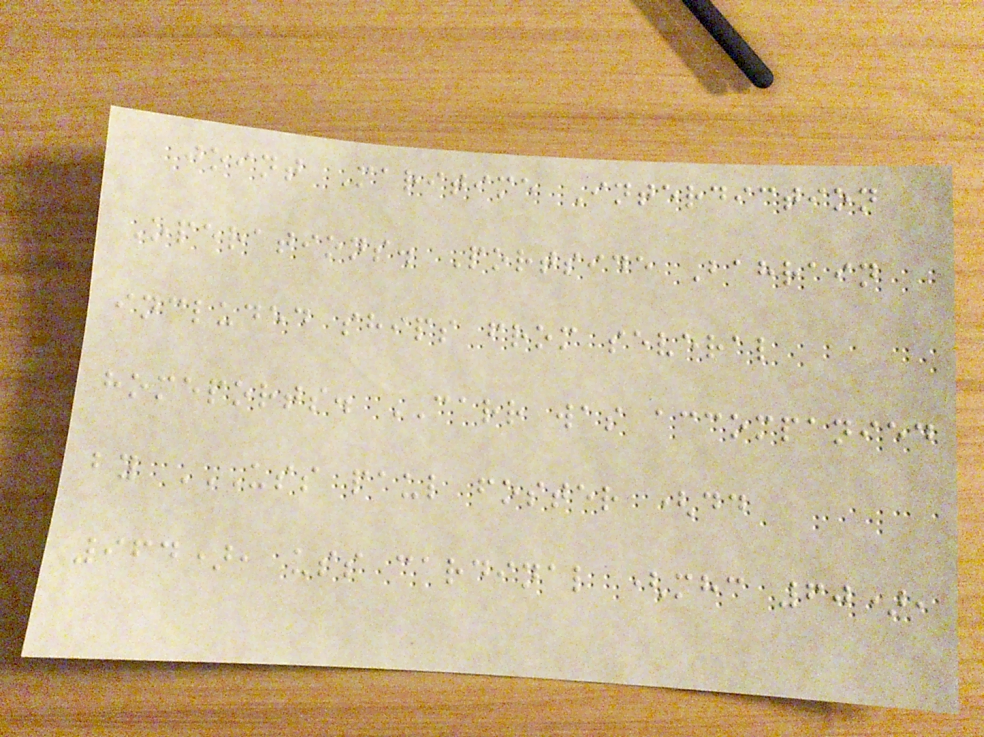joint Maritime Interdiction
Operations. Portside Bahrain
included ships from several
homeports. CARR was accompanied
by USS PAUL FOSTER (DD
964), USS CARDINAL (MHC 60),
